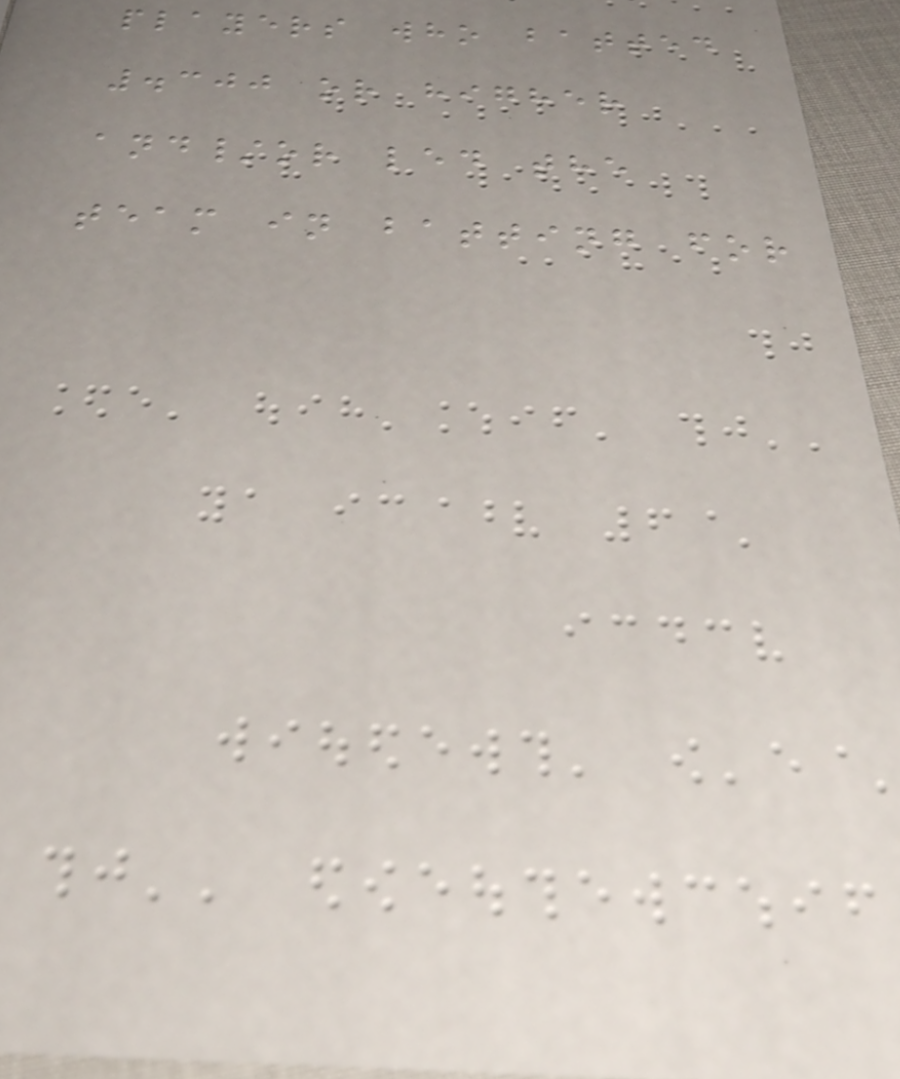players who batted
.300 or higher
and/or led the
team in batting for
